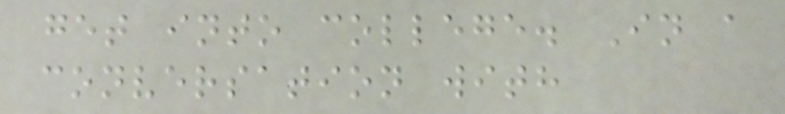get into college. In a
conversation with
